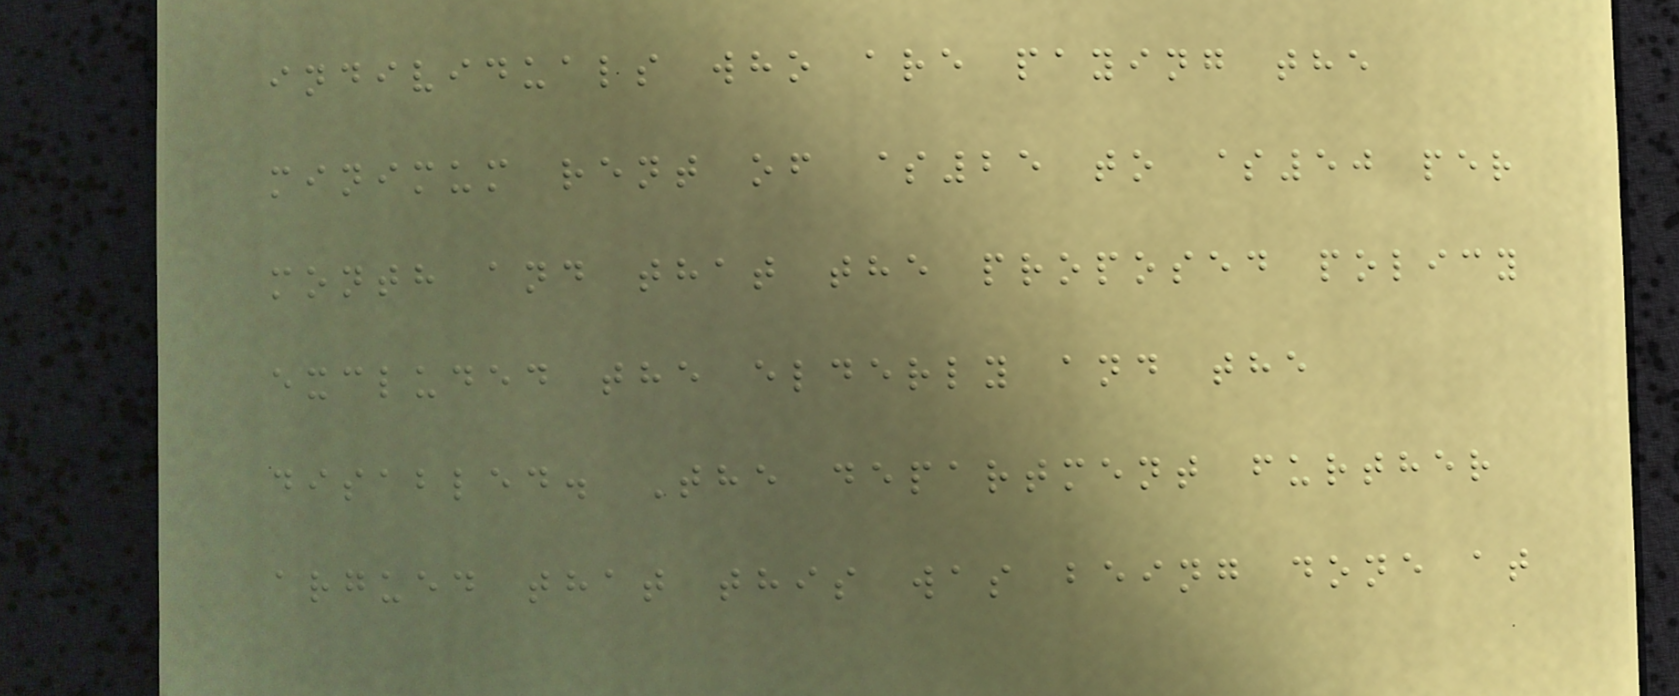individuals who are paying the
minimum rent of $25 to $50 per
month and that the proposed policy
excluded the elderly and the
disabled. The department further
argued that this was being done at
